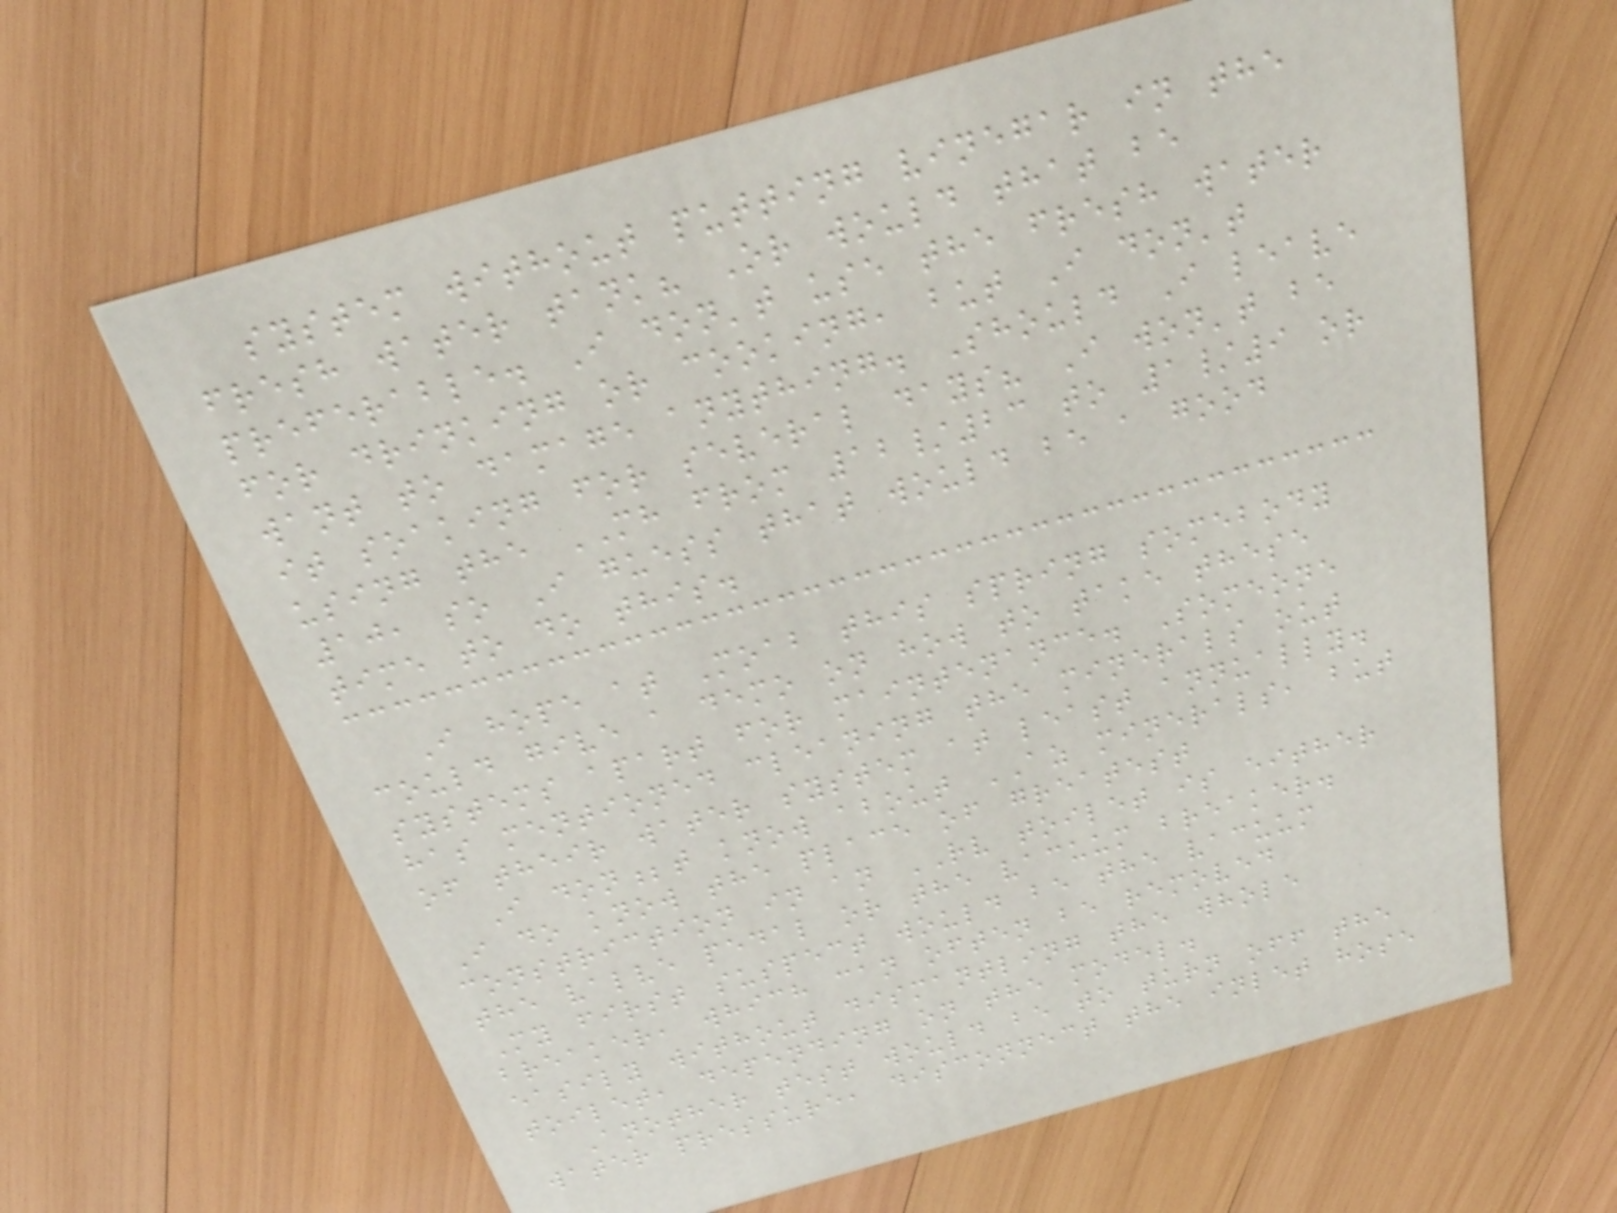system without putting vinegar in the
fresh water tank? Or would that be
preferable. I don't use the fresh water
for drinking or cooking, but I don't
want to damage anything. Should I leave
it soaking for several days? I won't be
using the MH from 12/23 to 1/9 or
10, so I guess that would be a good
time to do this.
I hope at Moab this spring somebody
could give a demo on how to take these
systems apart for maintenance. Someone
has mentioned cleaning the minerals out
of their water system at least annually.
I don;t know about AZ minerals, but
I do know the place of greatest
constriction in an RV toilet is either
the valve pedal or the vacuum breaker.
My first suspect would be the vacuum
breaker, which can often be removed
easily without dismantling the whole
toilet, depending on the model.
Another test would be to turn off the
water pressure, disconnect the inlet hose
